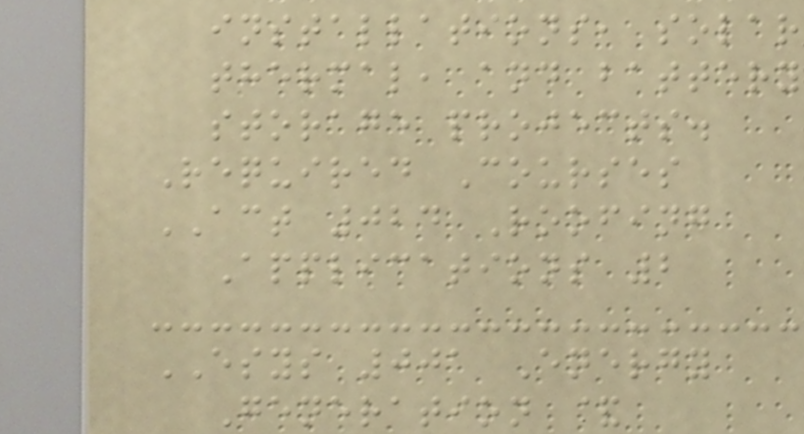installations, solar
thermal, and battery
storage projects.
Required Courses
ACT 024 Roofing
Applications 2
ESYS 001 Energy
Generation &
